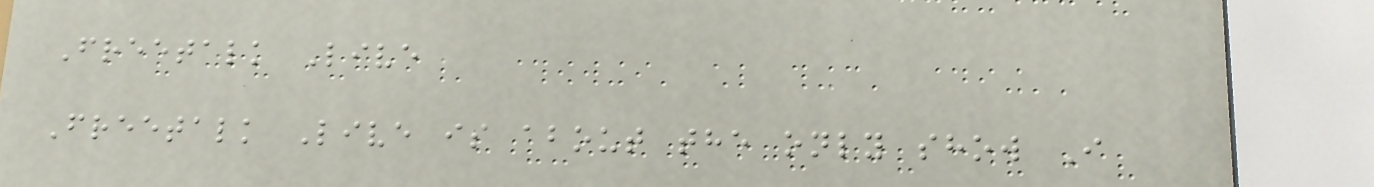Freetalk Live
Freetalk Live is about the only show I
